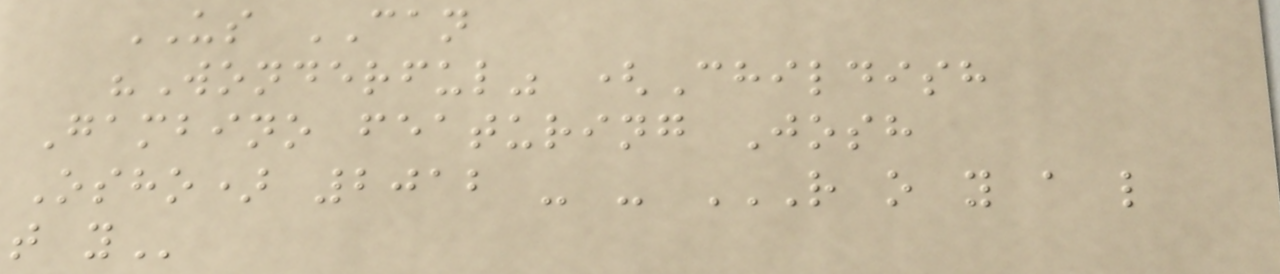US CAN
"Wonderful" (Childish
Gambino featuring Josh
Osho) 2012 - - R O Y A L
T Y
